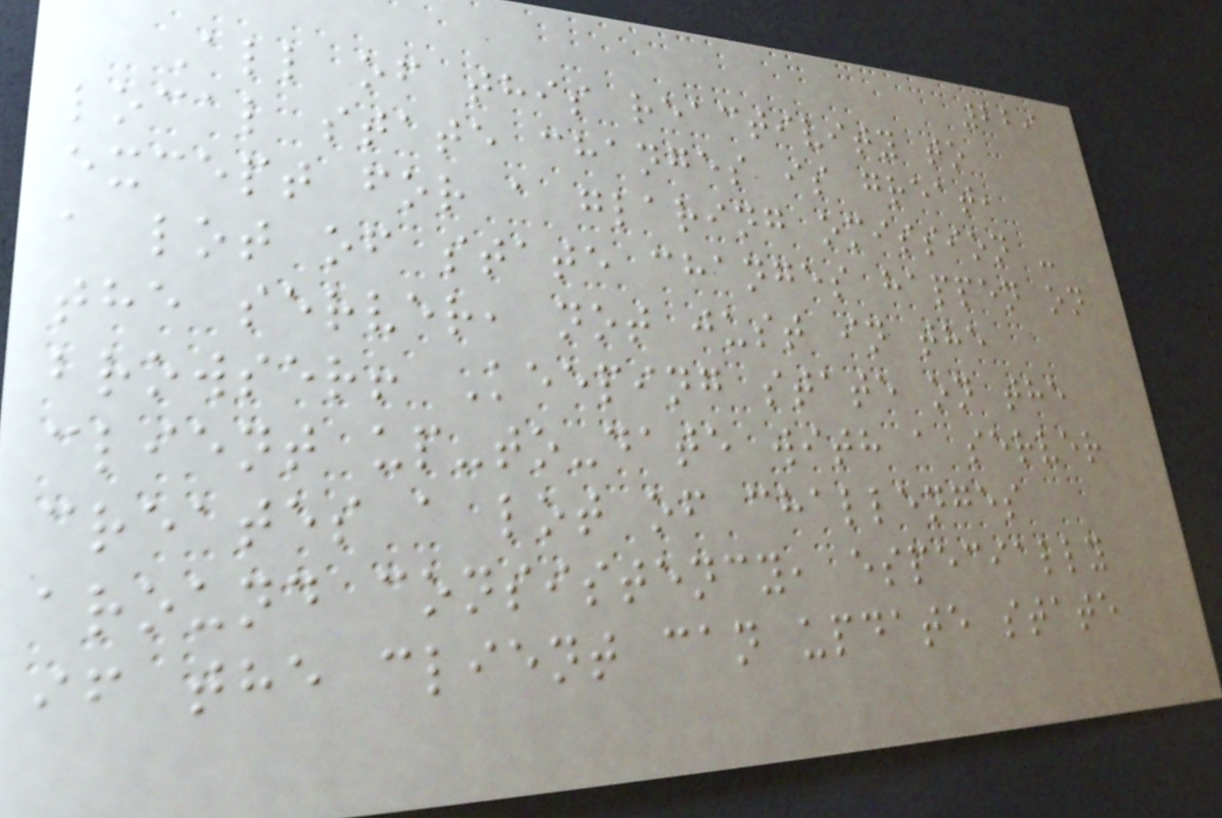229
All of this reactivity to
local state changes is great,
except for a glaring omission -
a lot of state changes happen on
the server, not just in the
browser! Keeping state on the
client up-to-date with a server
creates a lot of challenges
around consistency, especially
if the client can update state
